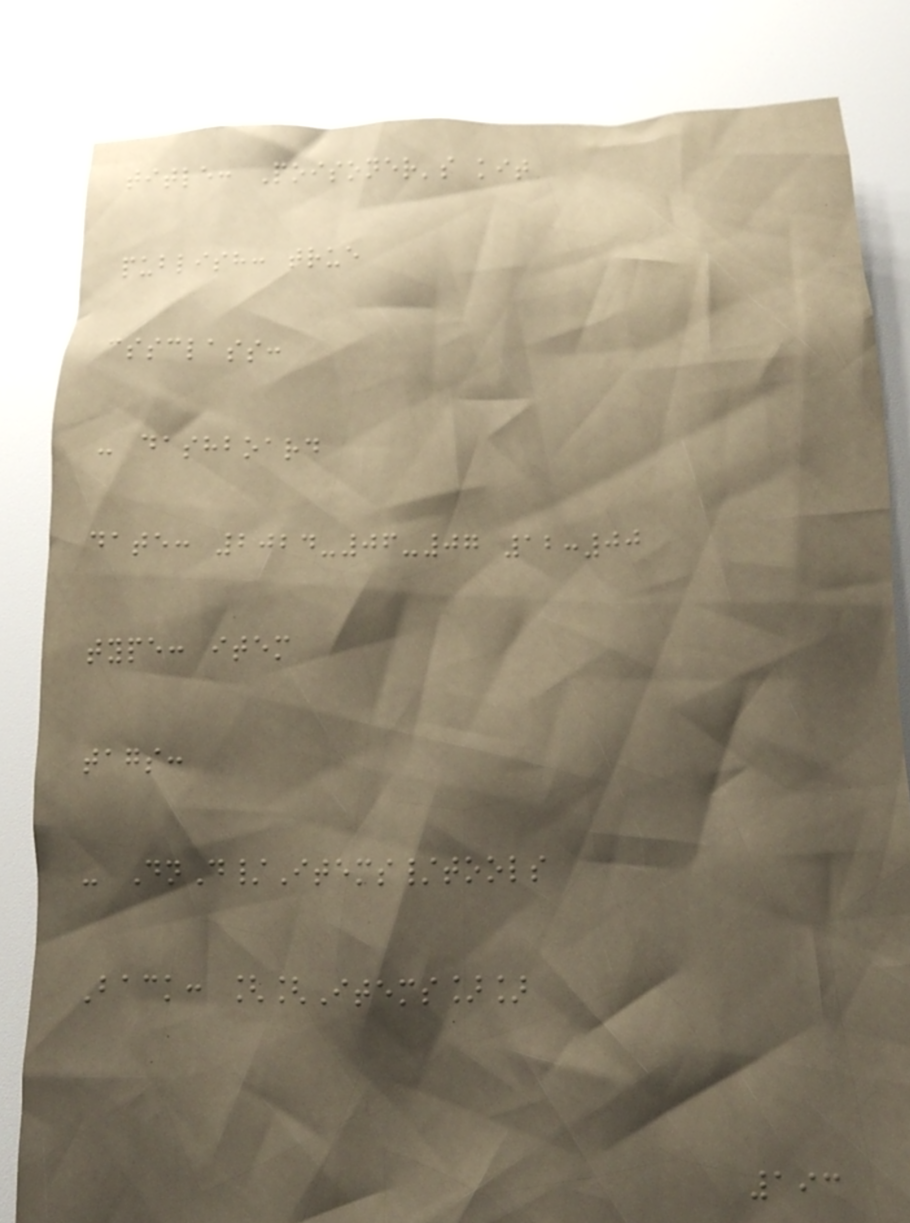title: Poisoner's kit
publish: true
cssclass:
- dashboard
date: 2024-06-07 12:00
type: item
tags:
- DnD/Items/tools
Back: [[Items]]
193
